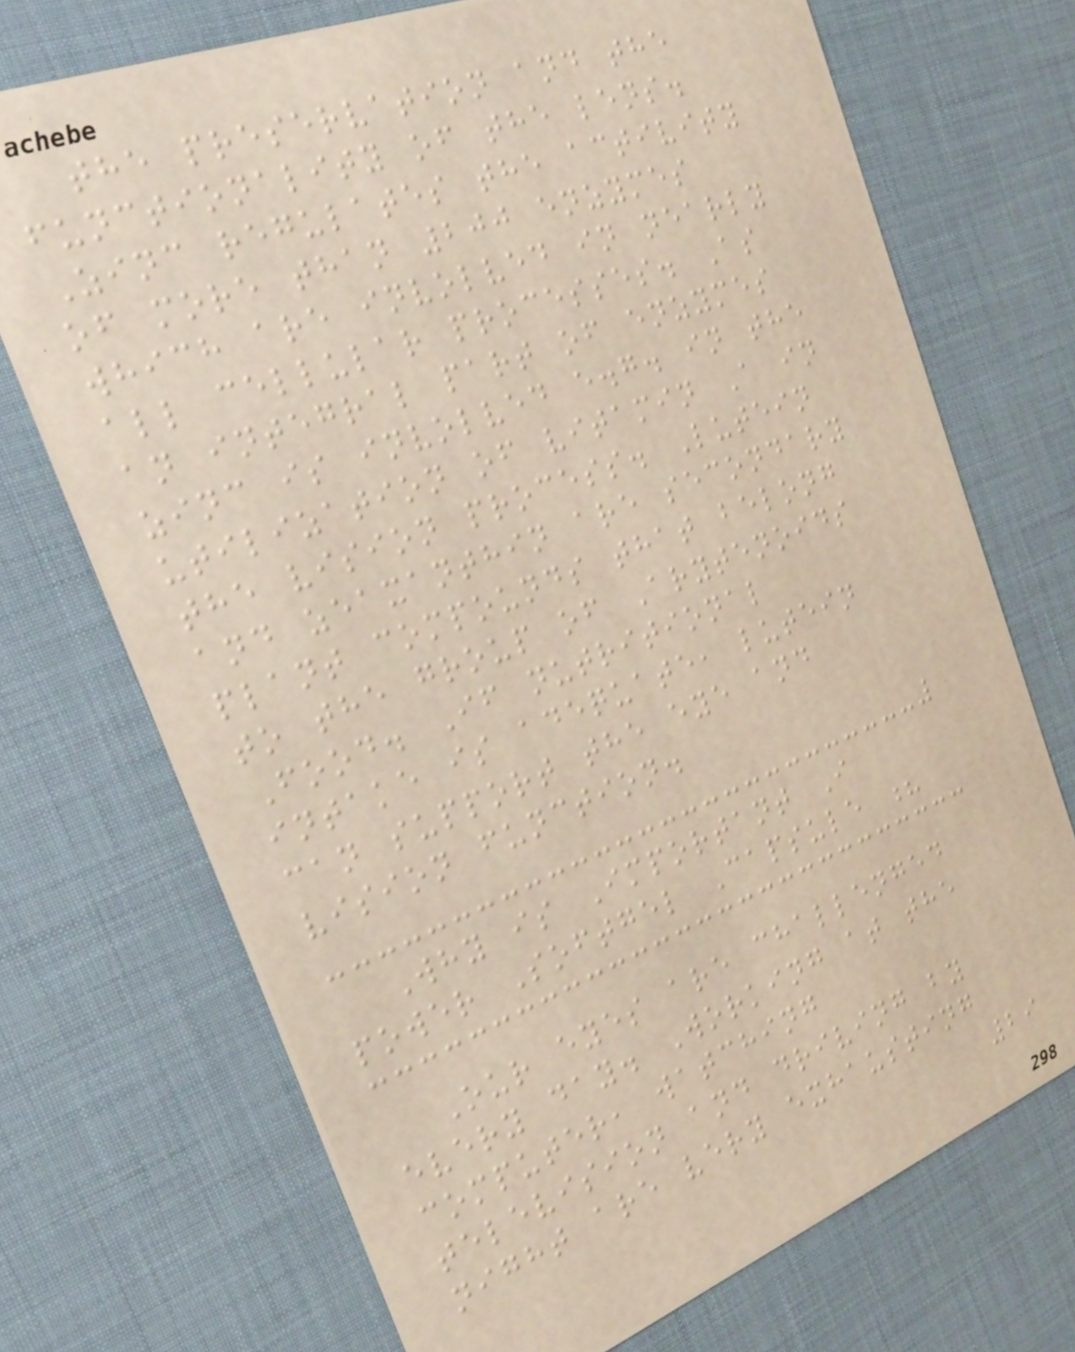the preservation and the
functionality of the lens.
Zinc regulates the activity
of more than 200 enzymes
which are involved in nearly
all cellular processes. As
an integral part of enzymes
zinc is involved e.g. in the
utilization of vitamin A in
the vision process. Lutein
and zeaxanthin are secondary
plant compounds that belong
to the group of Arytenoids
Food. If nutritional
intake is adequate, lutein
can support the eye and
vision function.
Why is Important I
power Softgel Capsule ?
Our eyes are challenged
every day. Working at the
computer, watching
television and driving by
night are very exhausting
29
